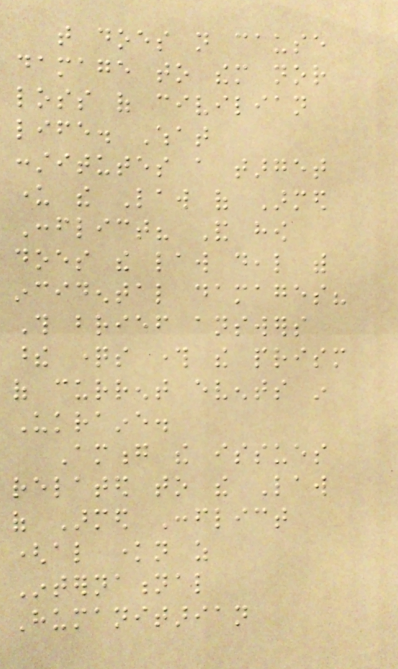that does not cause
damage to them nor
loss of civilian
life. What
constitutes a target
under the Law of Armed
Conflict? And how
does the law deal with
incidental damages?
This brief answers
these questions through the prism
of current events in
Ukraine.
Among the issues
related to the Law
of Armed Conflict
(also known as
International
Humanitarian
